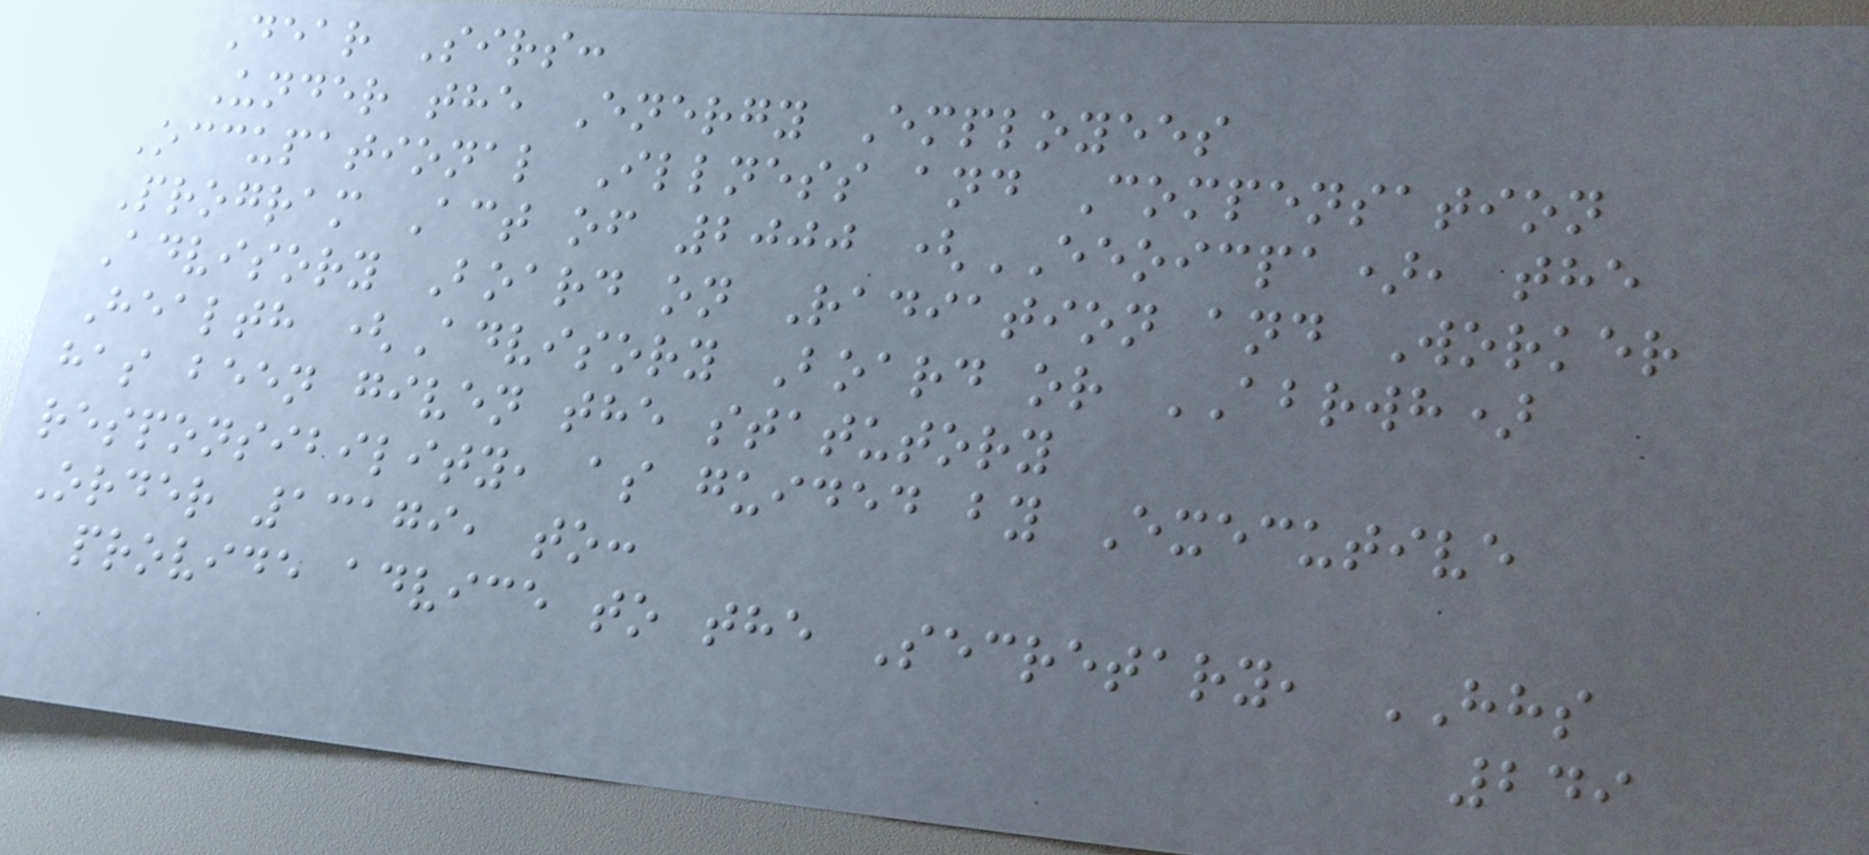Dear Sirs:
Under the Energy Employees
Occupational Illness and Compensation
Program Act of 2000 (EEOICPA), the
Advisory Board on Radiation and Worker
Health (Advisory Board or ABRWH)
has been given the statutory
responsibility, as guided by Executive
Order 13179, to:
provide advice to the Secretary, HHS
249
